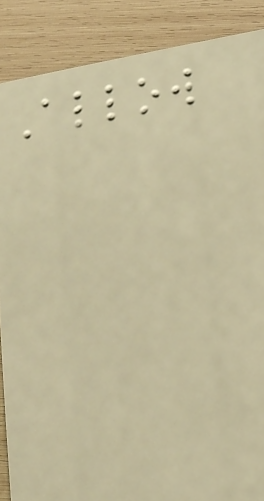Allow
